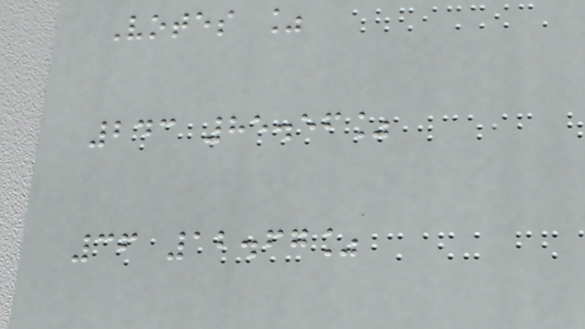Votes %
243 85.56%
36 12.67%
